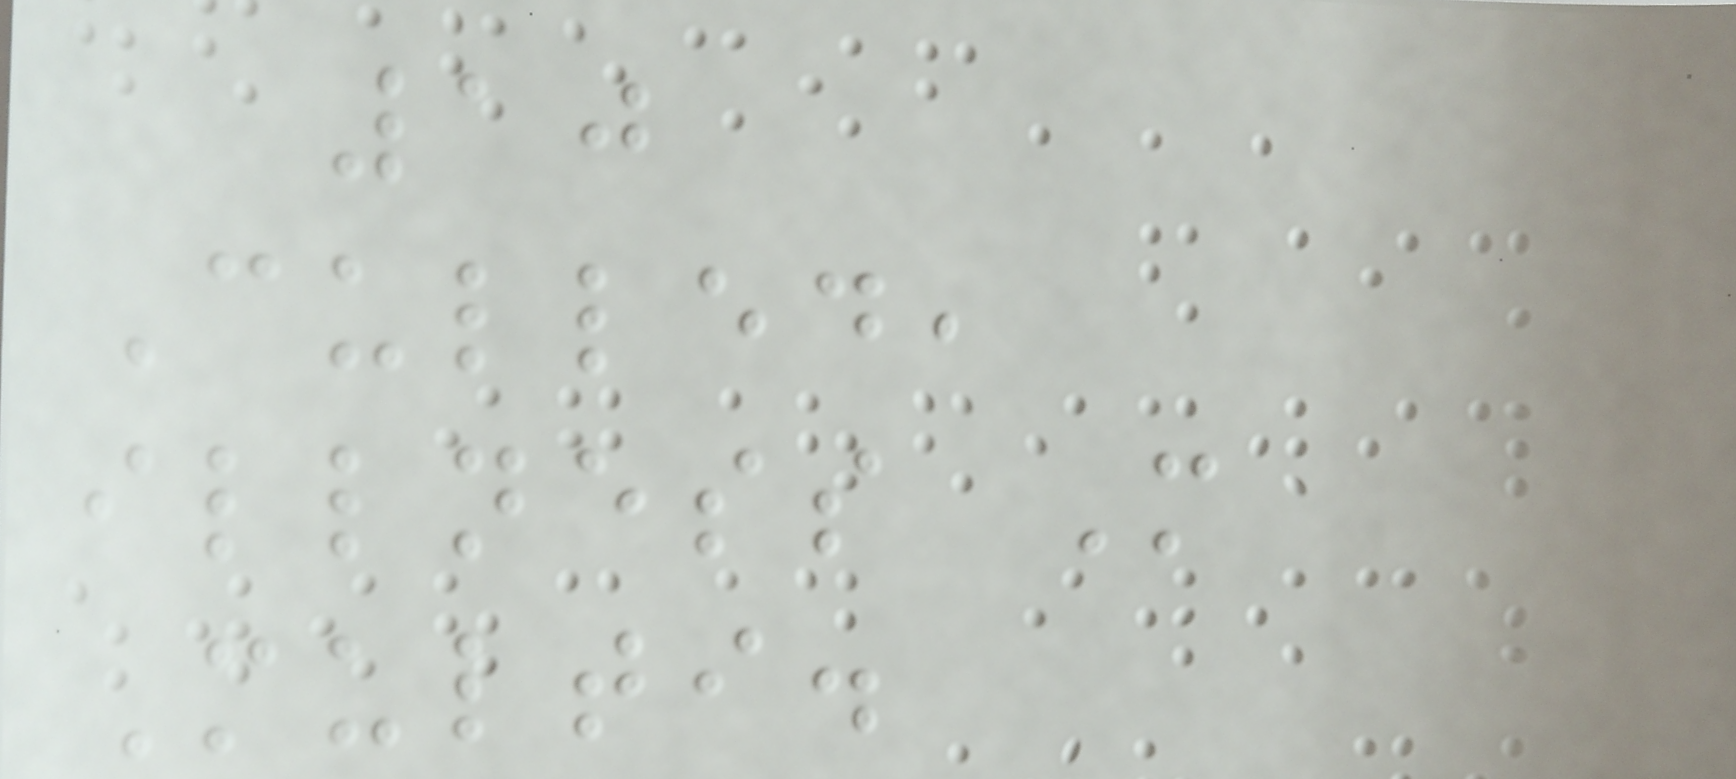10
Culled,
illness M
Multi.
